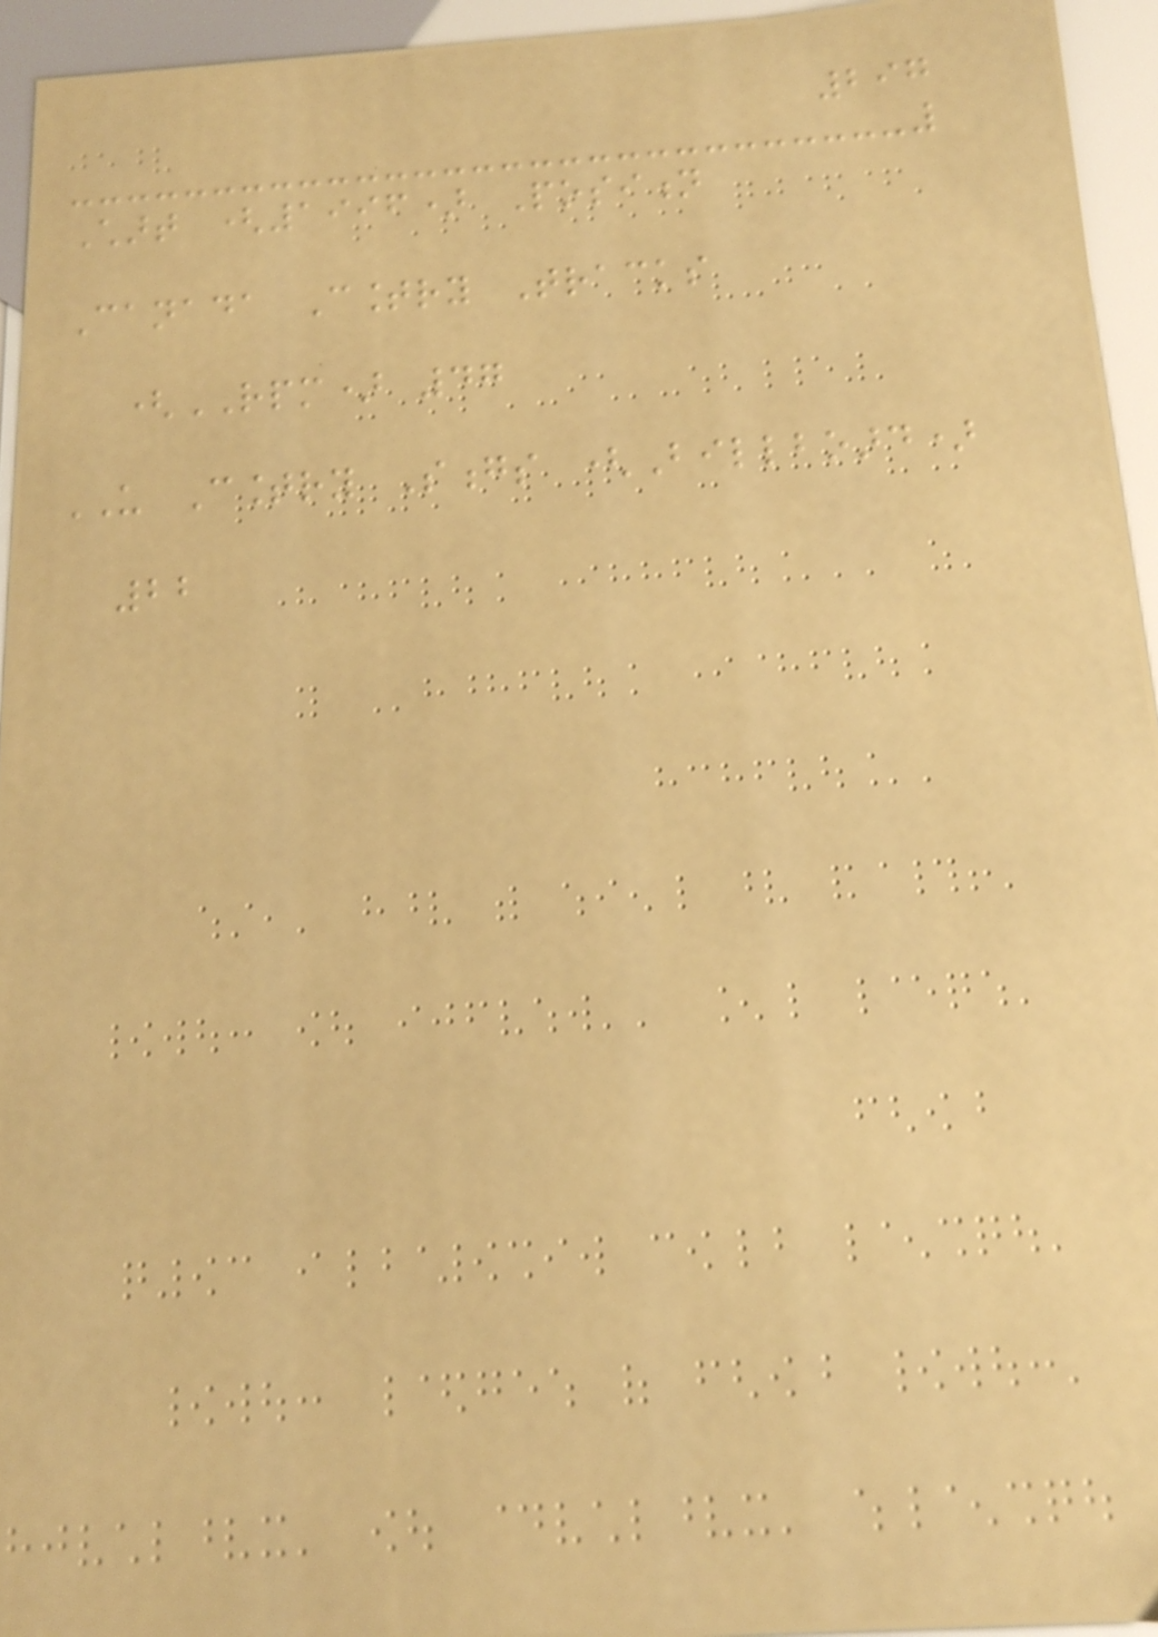297
Chart (1996) Position
Canada Country Tracks
(RPM) 47
US Country Songs (Billboard)
22
